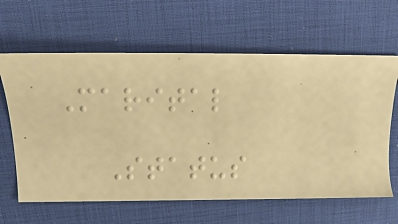Marital
Status
